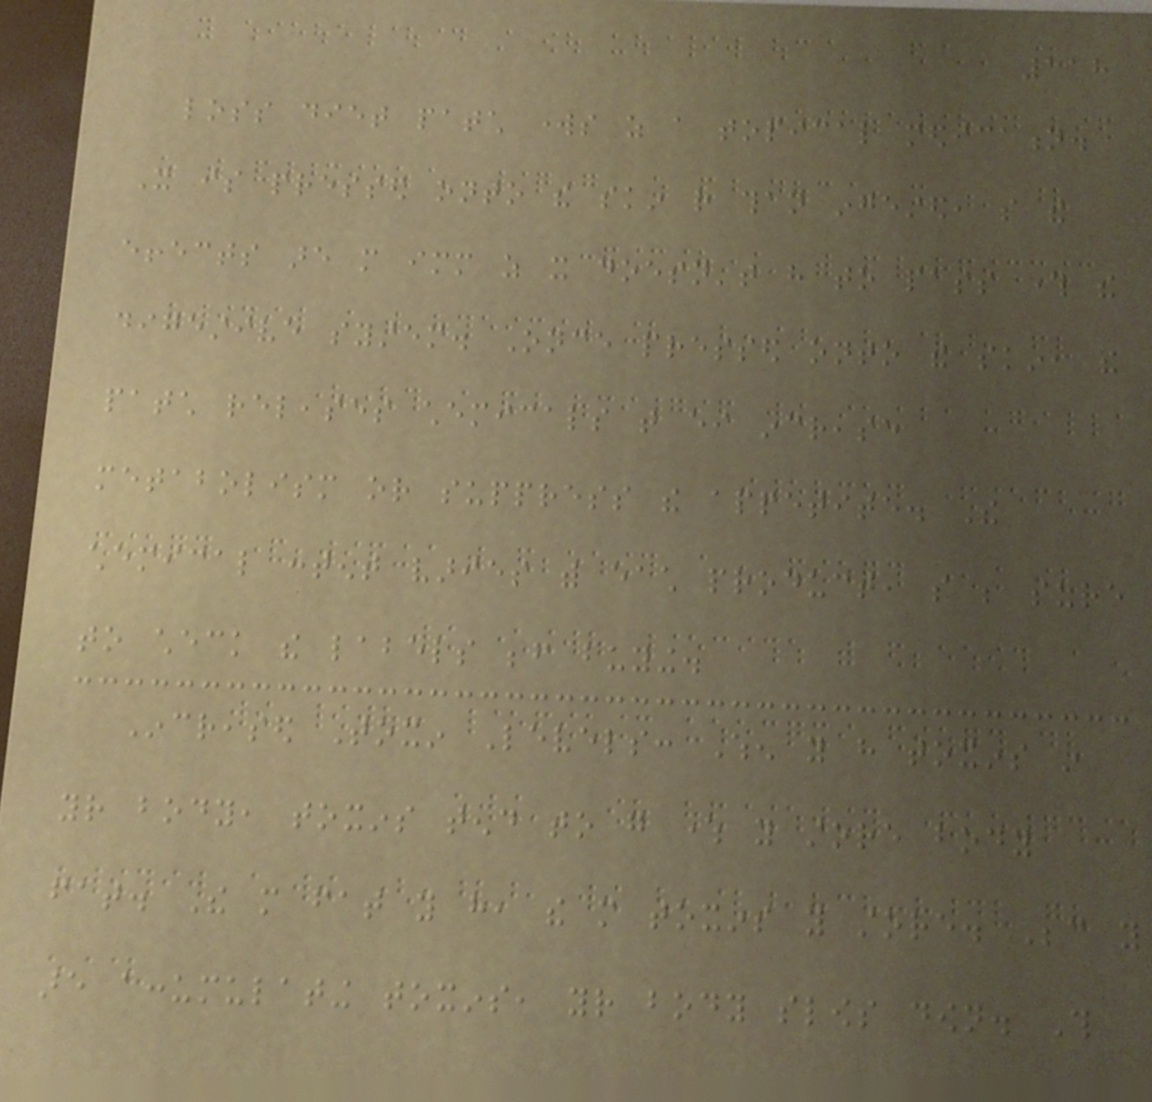118
loss diet patch works as a topical medication.
It is pressed onto the skin rather than ingested, so the
effects are more immediate as it doesn't have to pass through the
digestive system. Once pressed onto the skin, the
patch releases chemicals that either increase
metabolism or suppress the appetite. The
chemical content varies with each product, so be sure
to check the labels before buying.
Increased Toxin Levels: When you have toxins in
your body, toxins tend to go where you store body
fat. The more fat you have, the more toxins you store. Because you
are accumulating toxins, your body slows down. This
